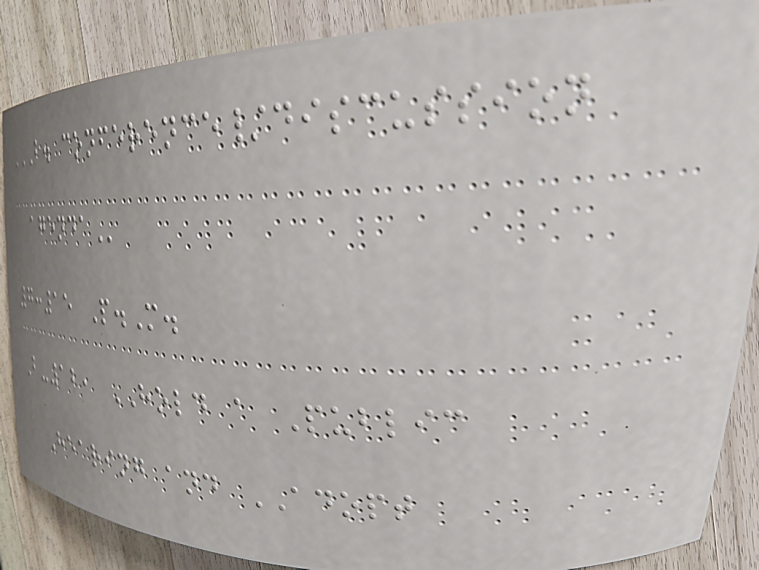B. CONFERENCE/DISCUSSION
AGENDA
7:15 P.M.
B-12, HOLD a Public
Hearing and ADOPT
